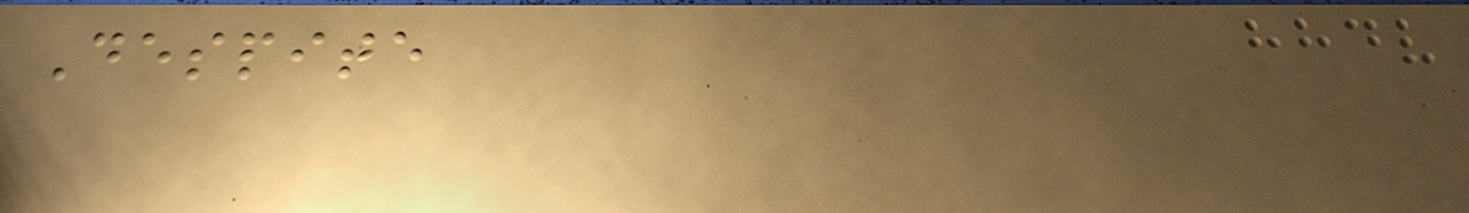Despite
